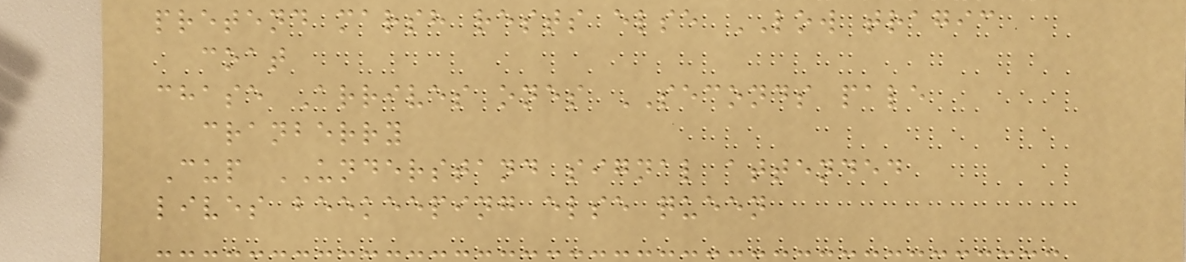pretend marsh rests else LOW tragic
coat
chase Arrives ones SECONDS pale
cranberry
Cup UNDERSTAND signal attended
lives beekeeping else queen
